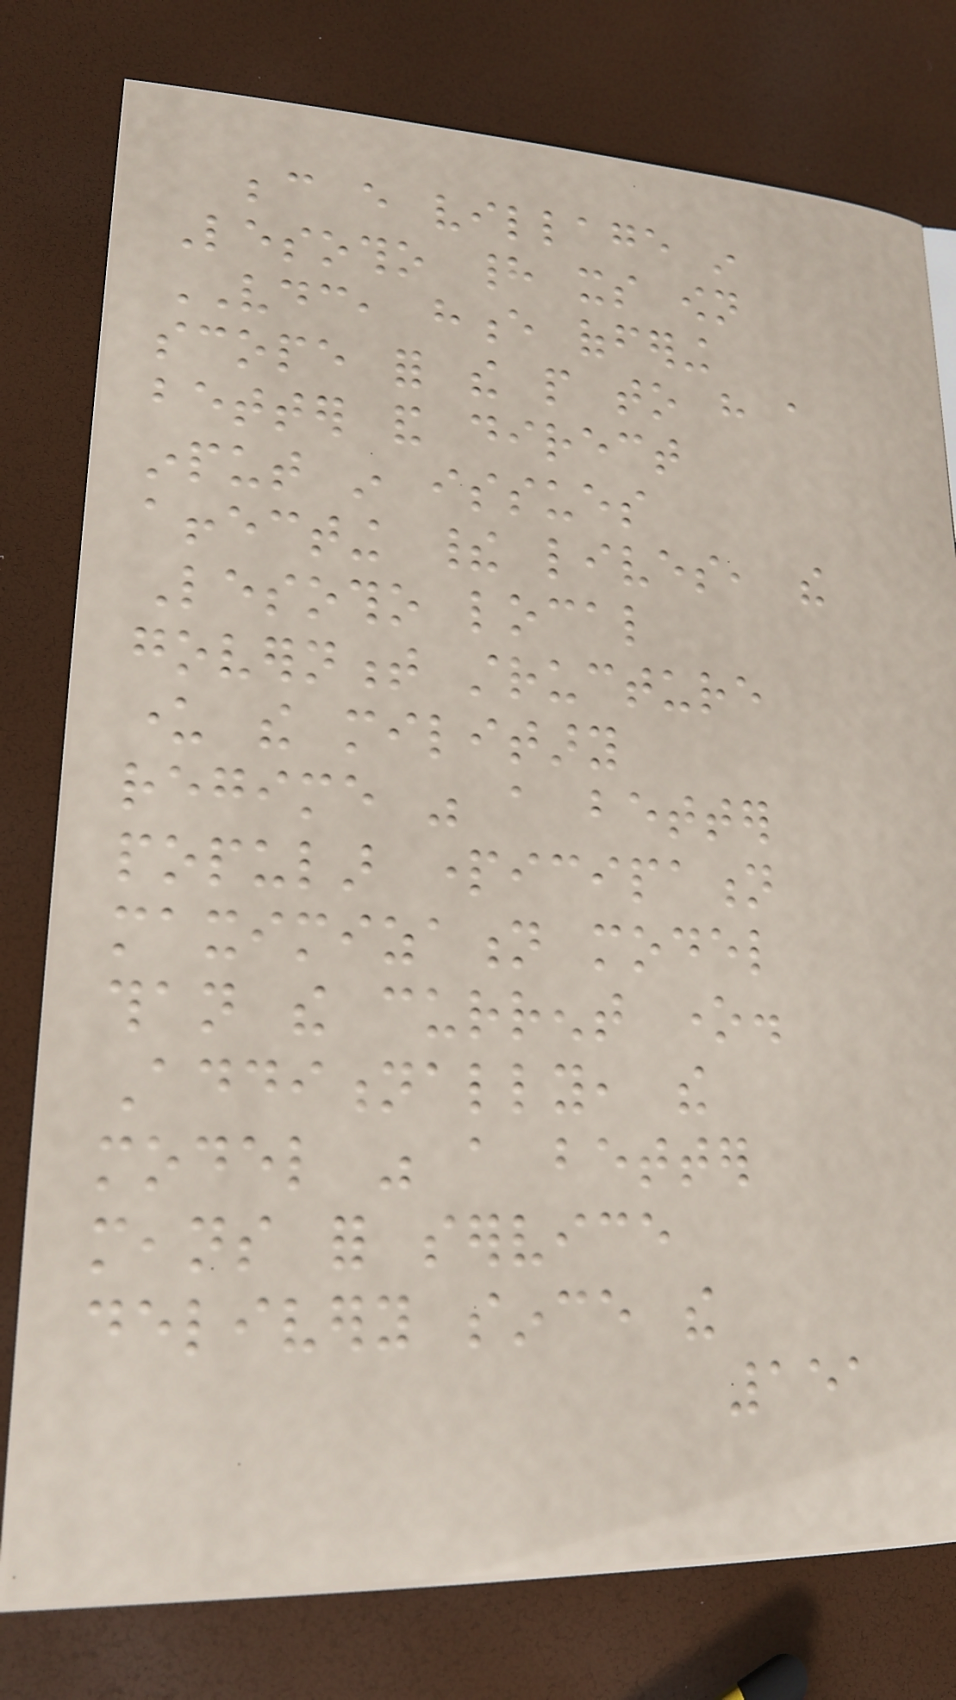because every village in
Lesotho had its own
VDC, hence offering
scope for the people to have a
better and direct
input in issues
affecting their lives, the
Lesotho local
government structure
under the military
regime was a better
popular participation
maximization model
than the current one.
Additionally, the
model was a better
means for service
delivery since the
151
